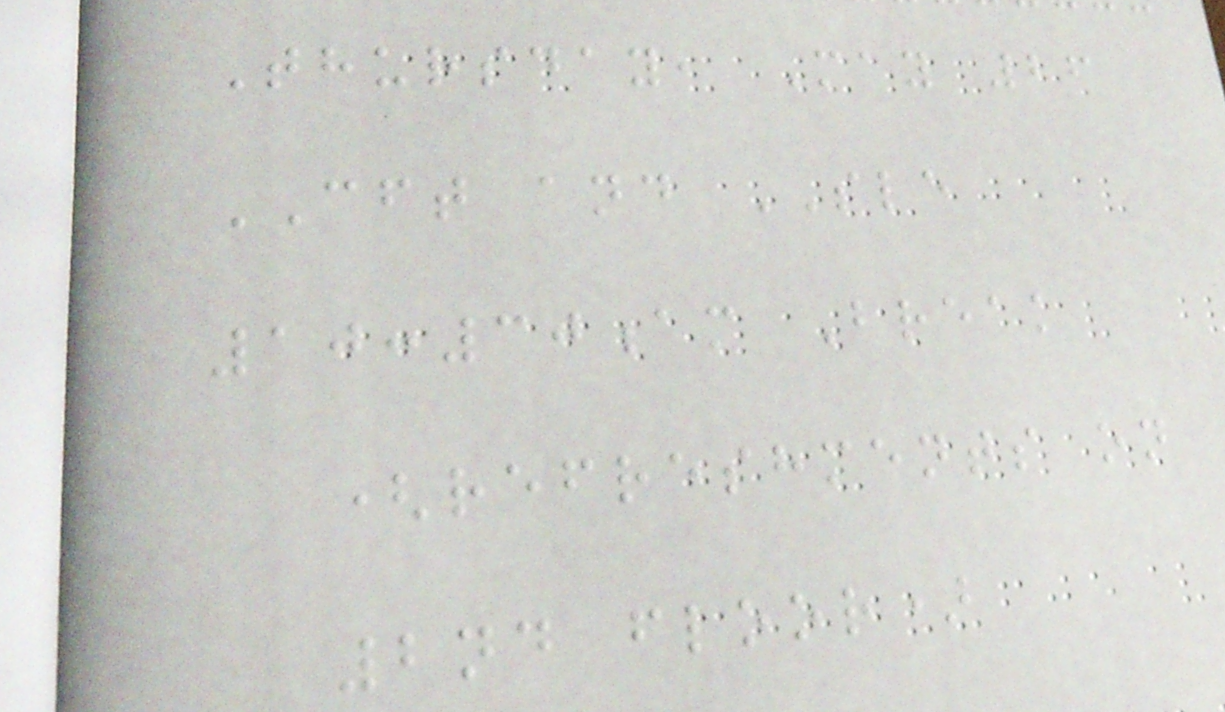Thursday, May 26
CFT and SLE
10:30am Break
(refreshments on
2nd floor)
